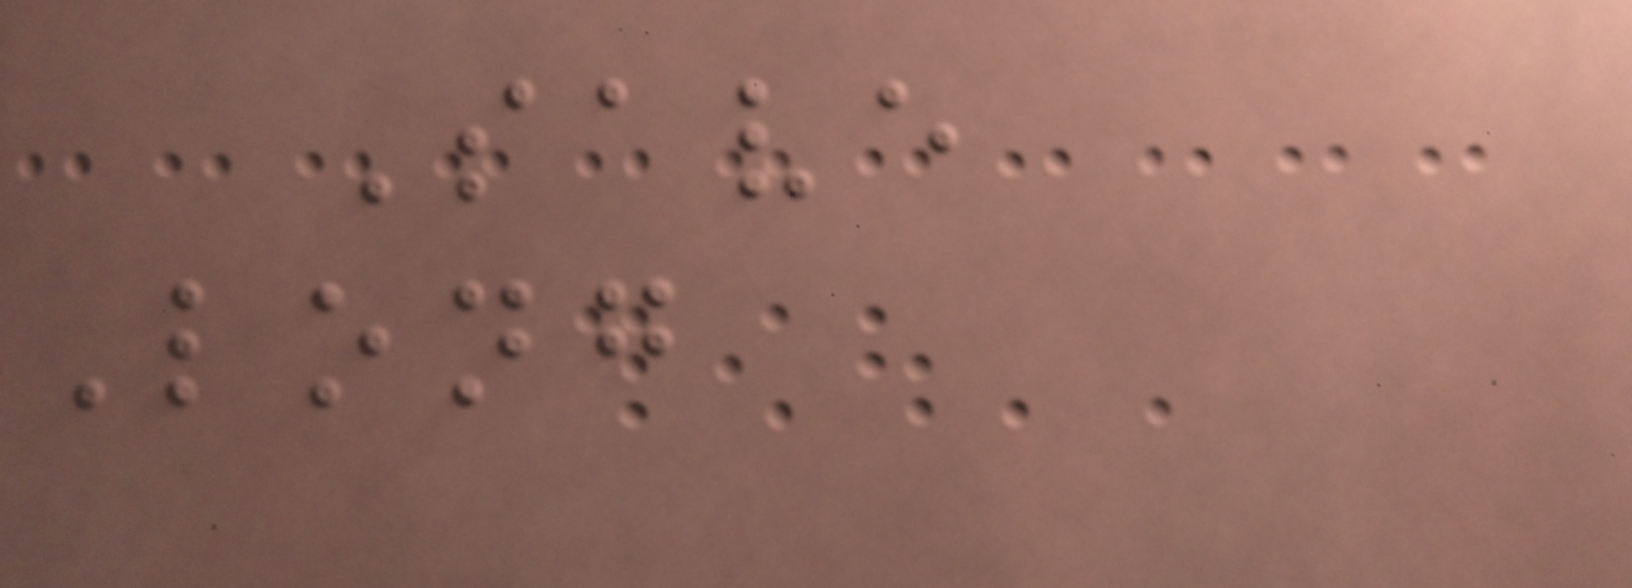Save
Long
